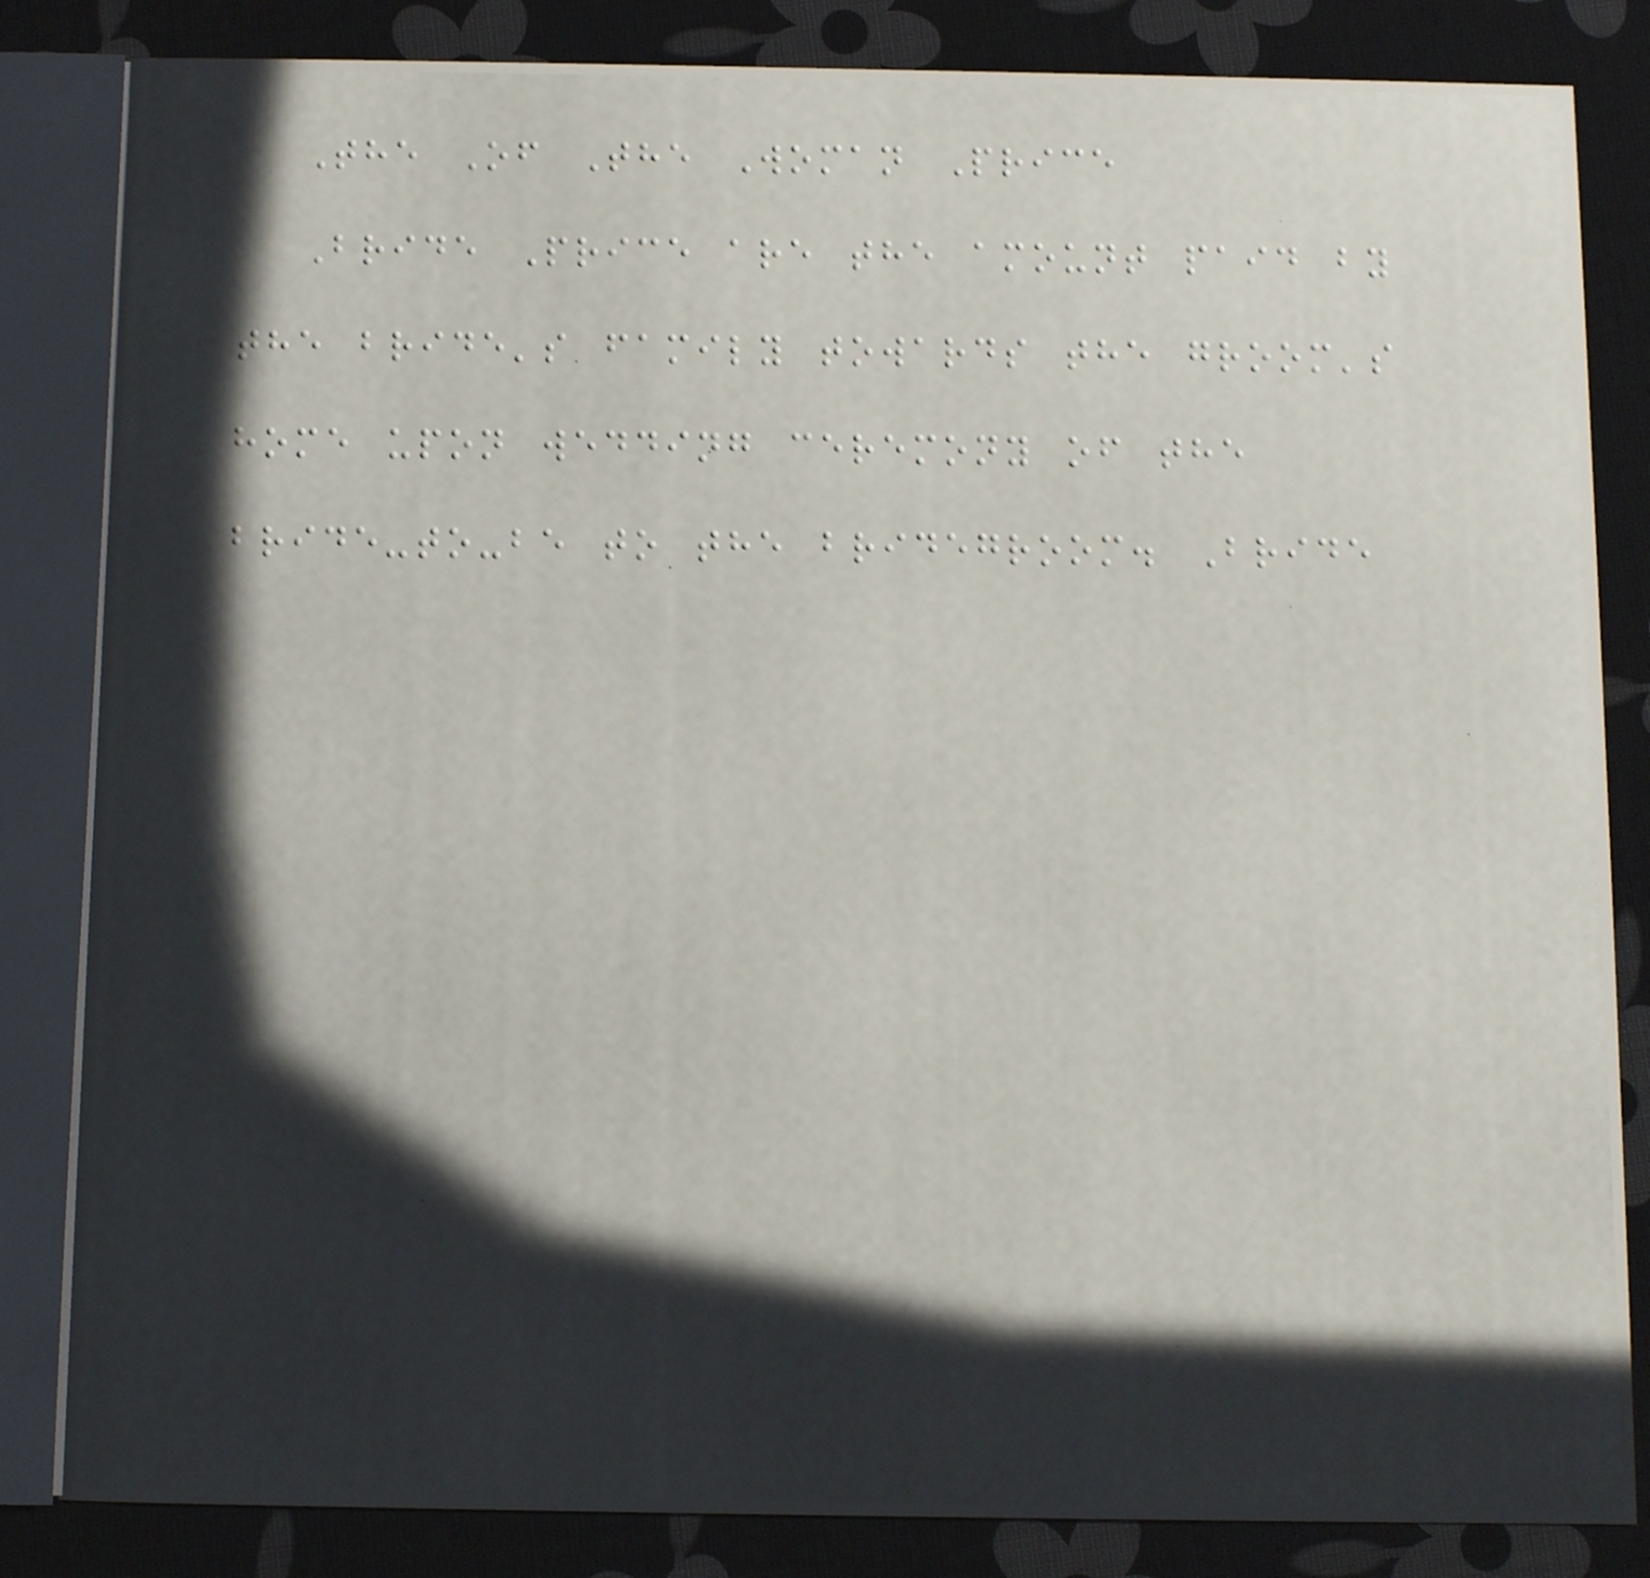The Of The Woman Price
Bride Price are the amount paid by
the bride's family towards the groom's
home upon wedding ceremony of the
bride-to-be to the bridegroom. Bride
